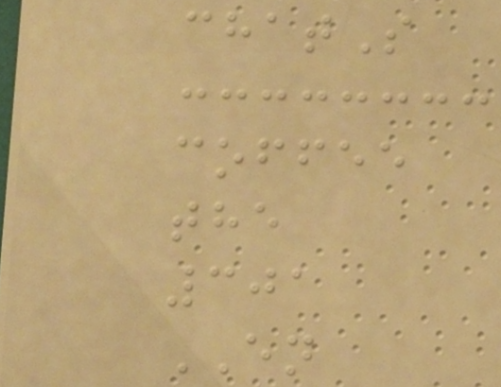chatS
coffee
the
301
EN
